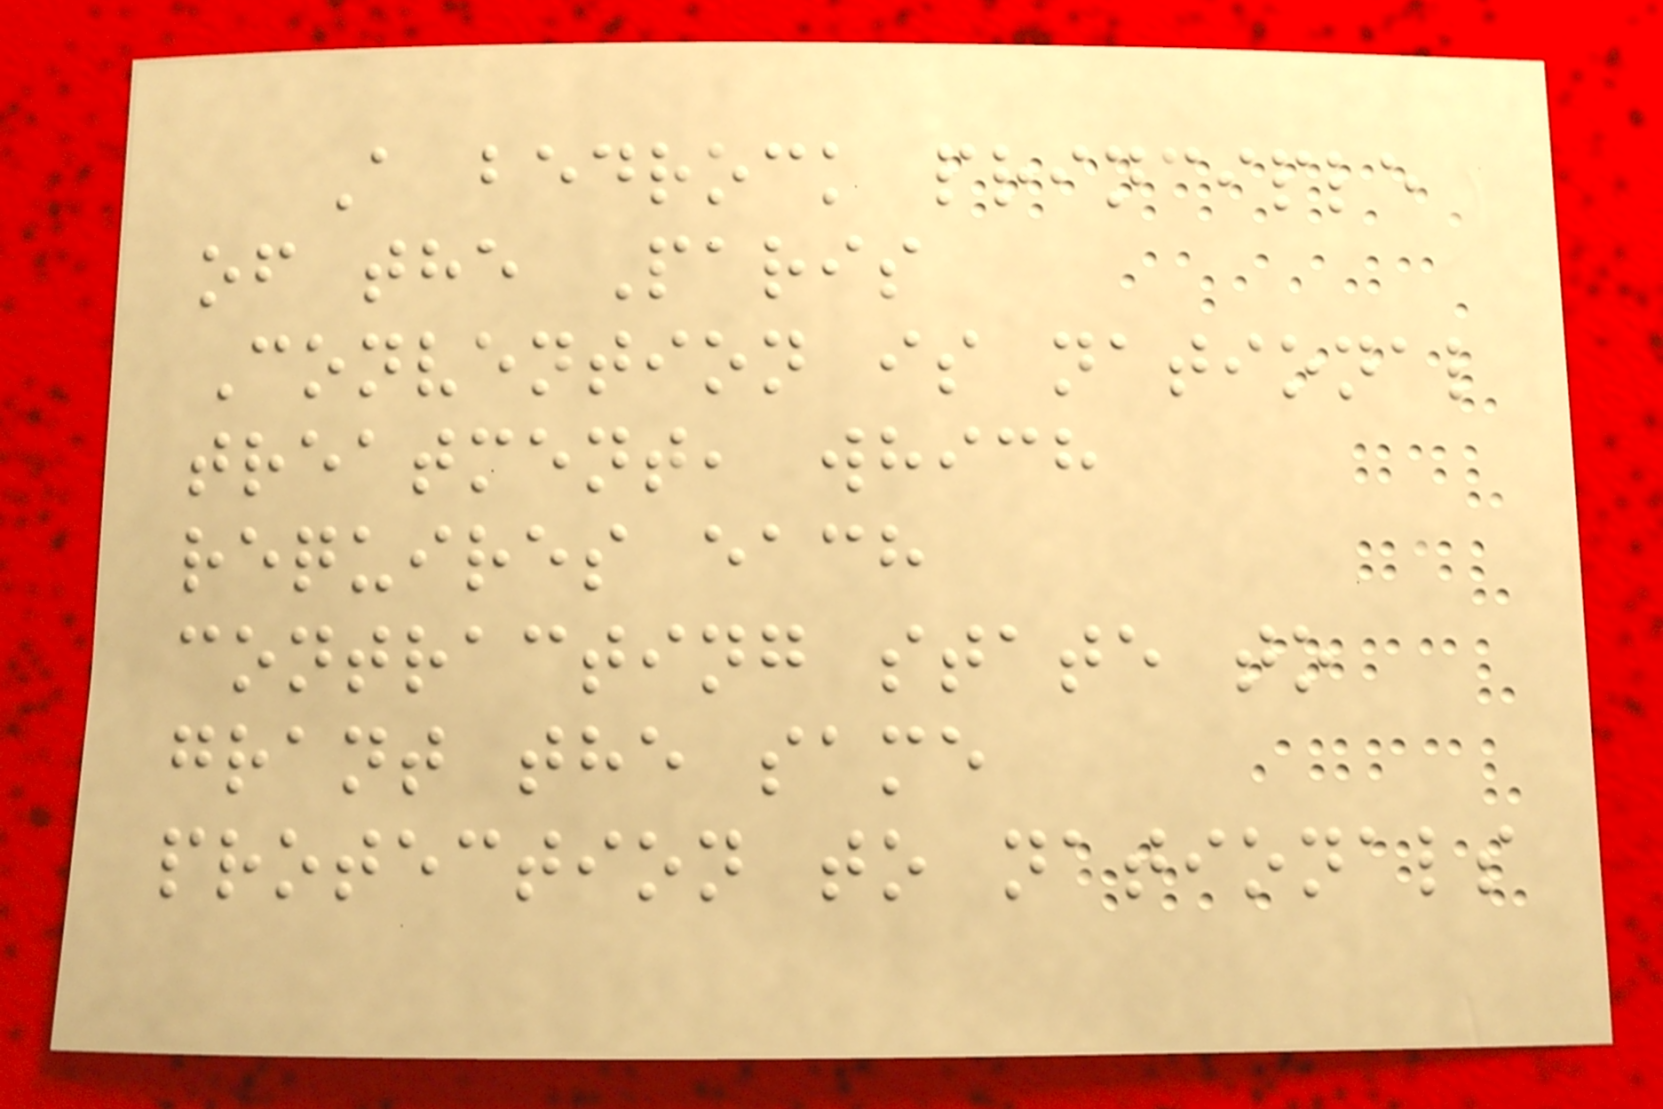A bedrock principle
of the Paris
Convention is national
treatment, which
requires each
contracting state to
grant the same
protection to nationals
